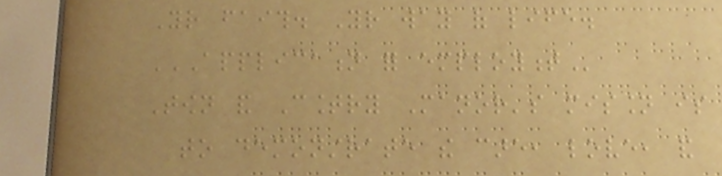Your faith. Your way of life.
APPLICATION FOR EMPLOYMENT
Town and Country Manor's mission is
to demonstrate the care, love, and
